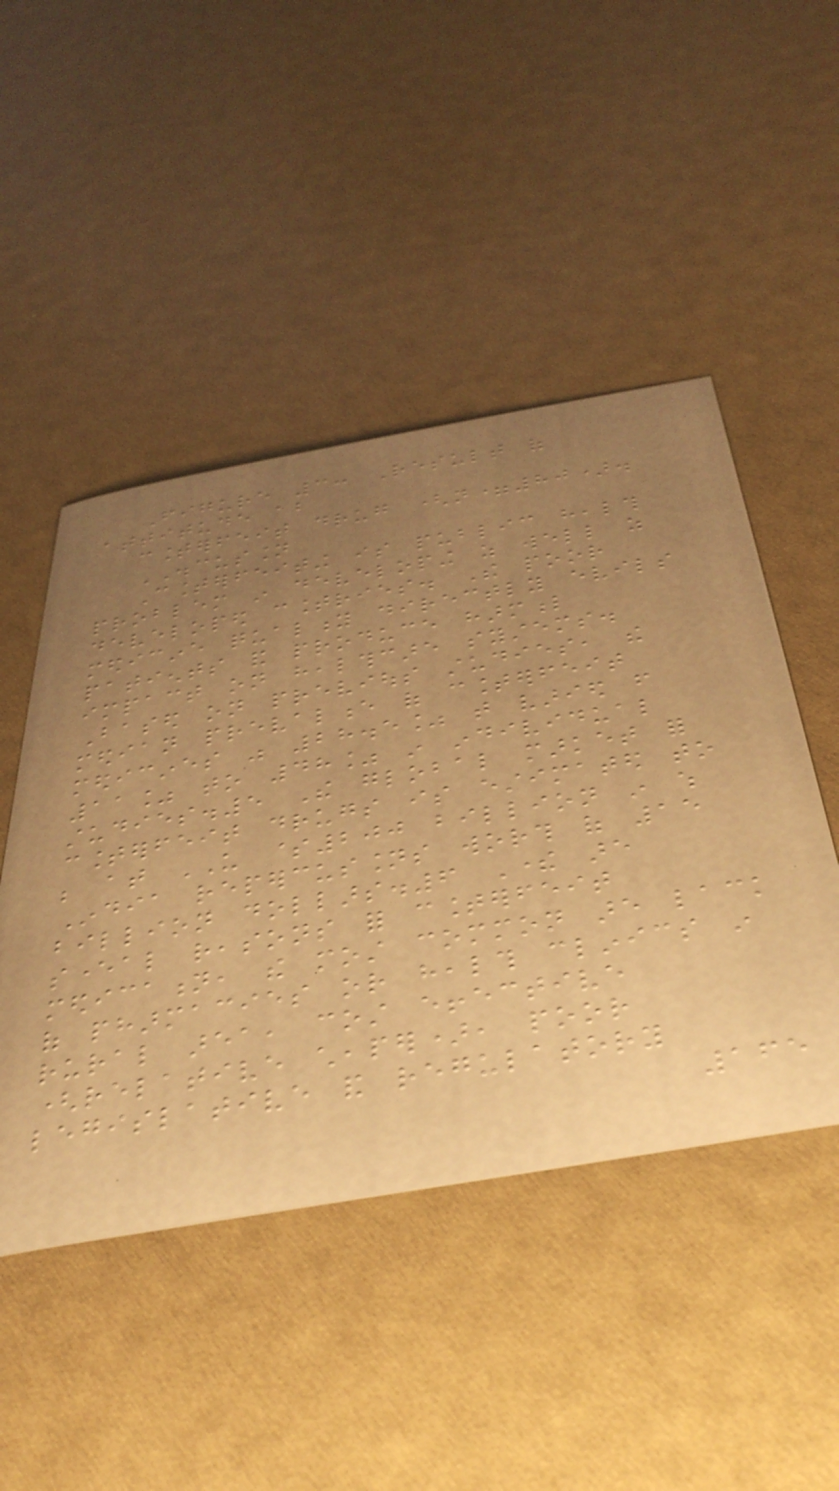Figure 3: Result of
attitude about
counterfeit drug (n=80).
DISCUSSION
Counterfeiting is public health
problem in developing as well as
developed countries. The poor
medicine quality directly evils
patients and produce harmful
impact on healthcare systems.
Based on previous studies, the
median prevalence of counterfeit
medicines was 28.5% that varied from
11% to 48% in individual
studies.5 The global market for
counterfeit drugs is estimated to
be at US $200 billion in which
India repercussions worth of 15
billion dollars.6 There are
several reasons for counterfeit
medication, the most common are lack
of pharmacies or health clinics in
rural area, cost effective
(relative cheaper), poor
legislative and regulatory
165
